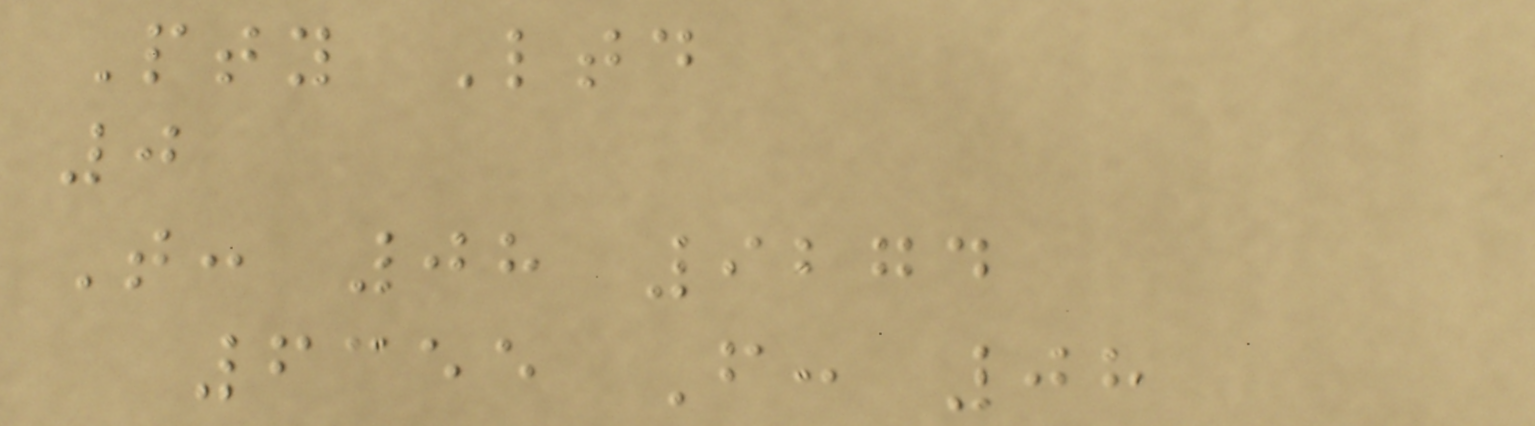Pty Ltd
0
T: 08 9274
6355 F: 08
